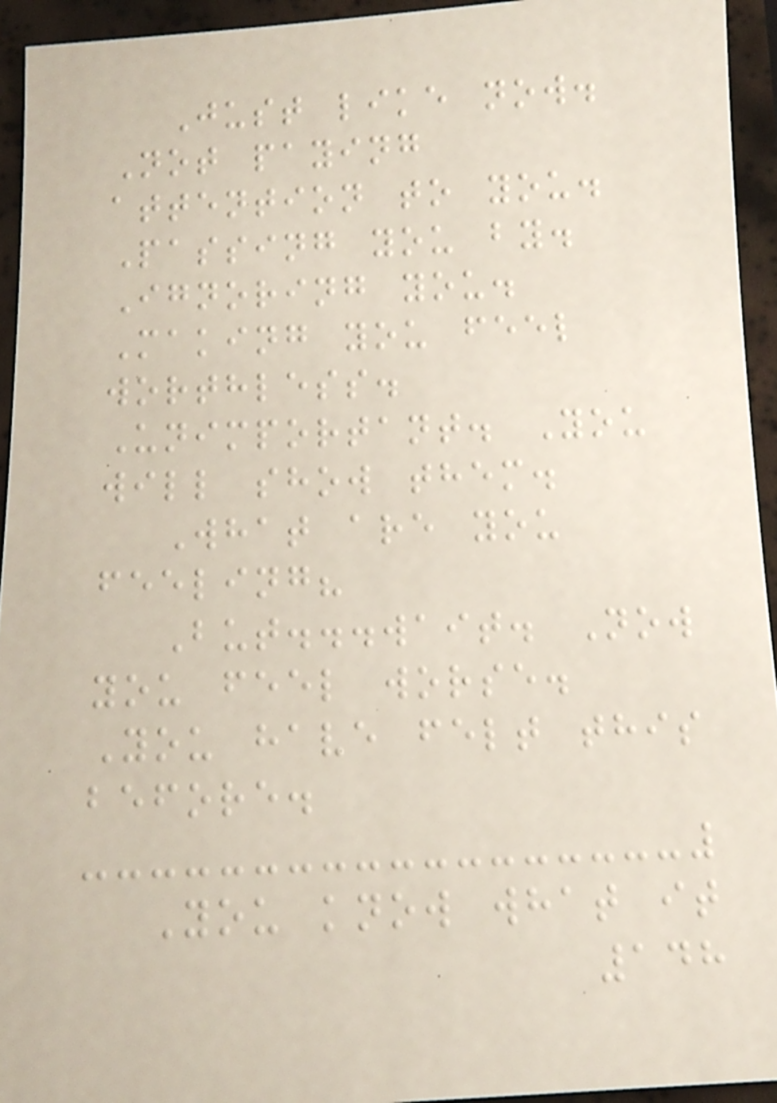Just like now.
Not paying
attention to you.
Passing you by.
Ignoring you.
Making you feel
worthless.
Unimportant. You
will show them.
What are you
feeling?
But...wait. Now
you feel worse.
You have felt this
before.
You know what it
148
